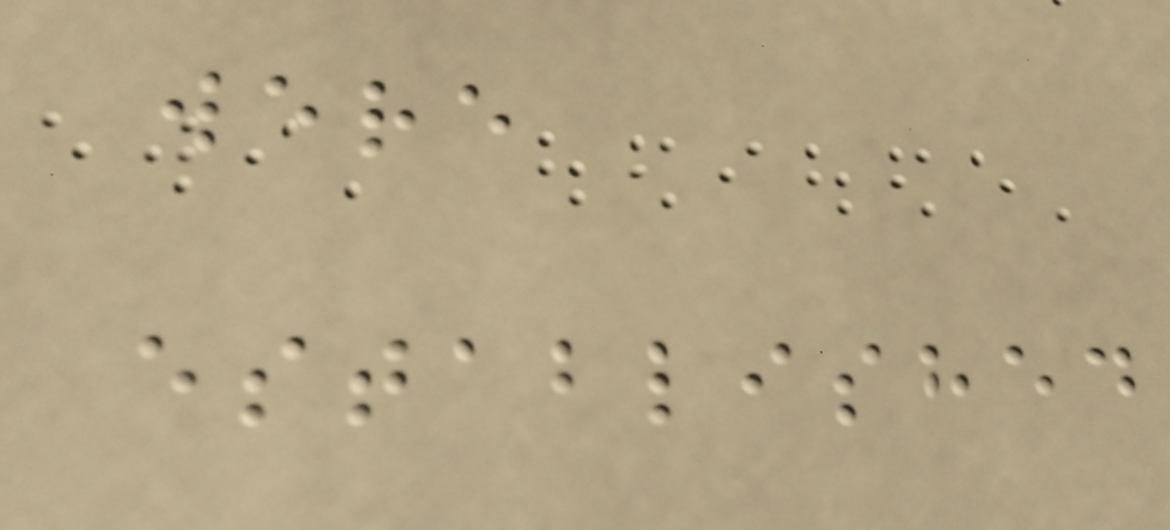were
established
